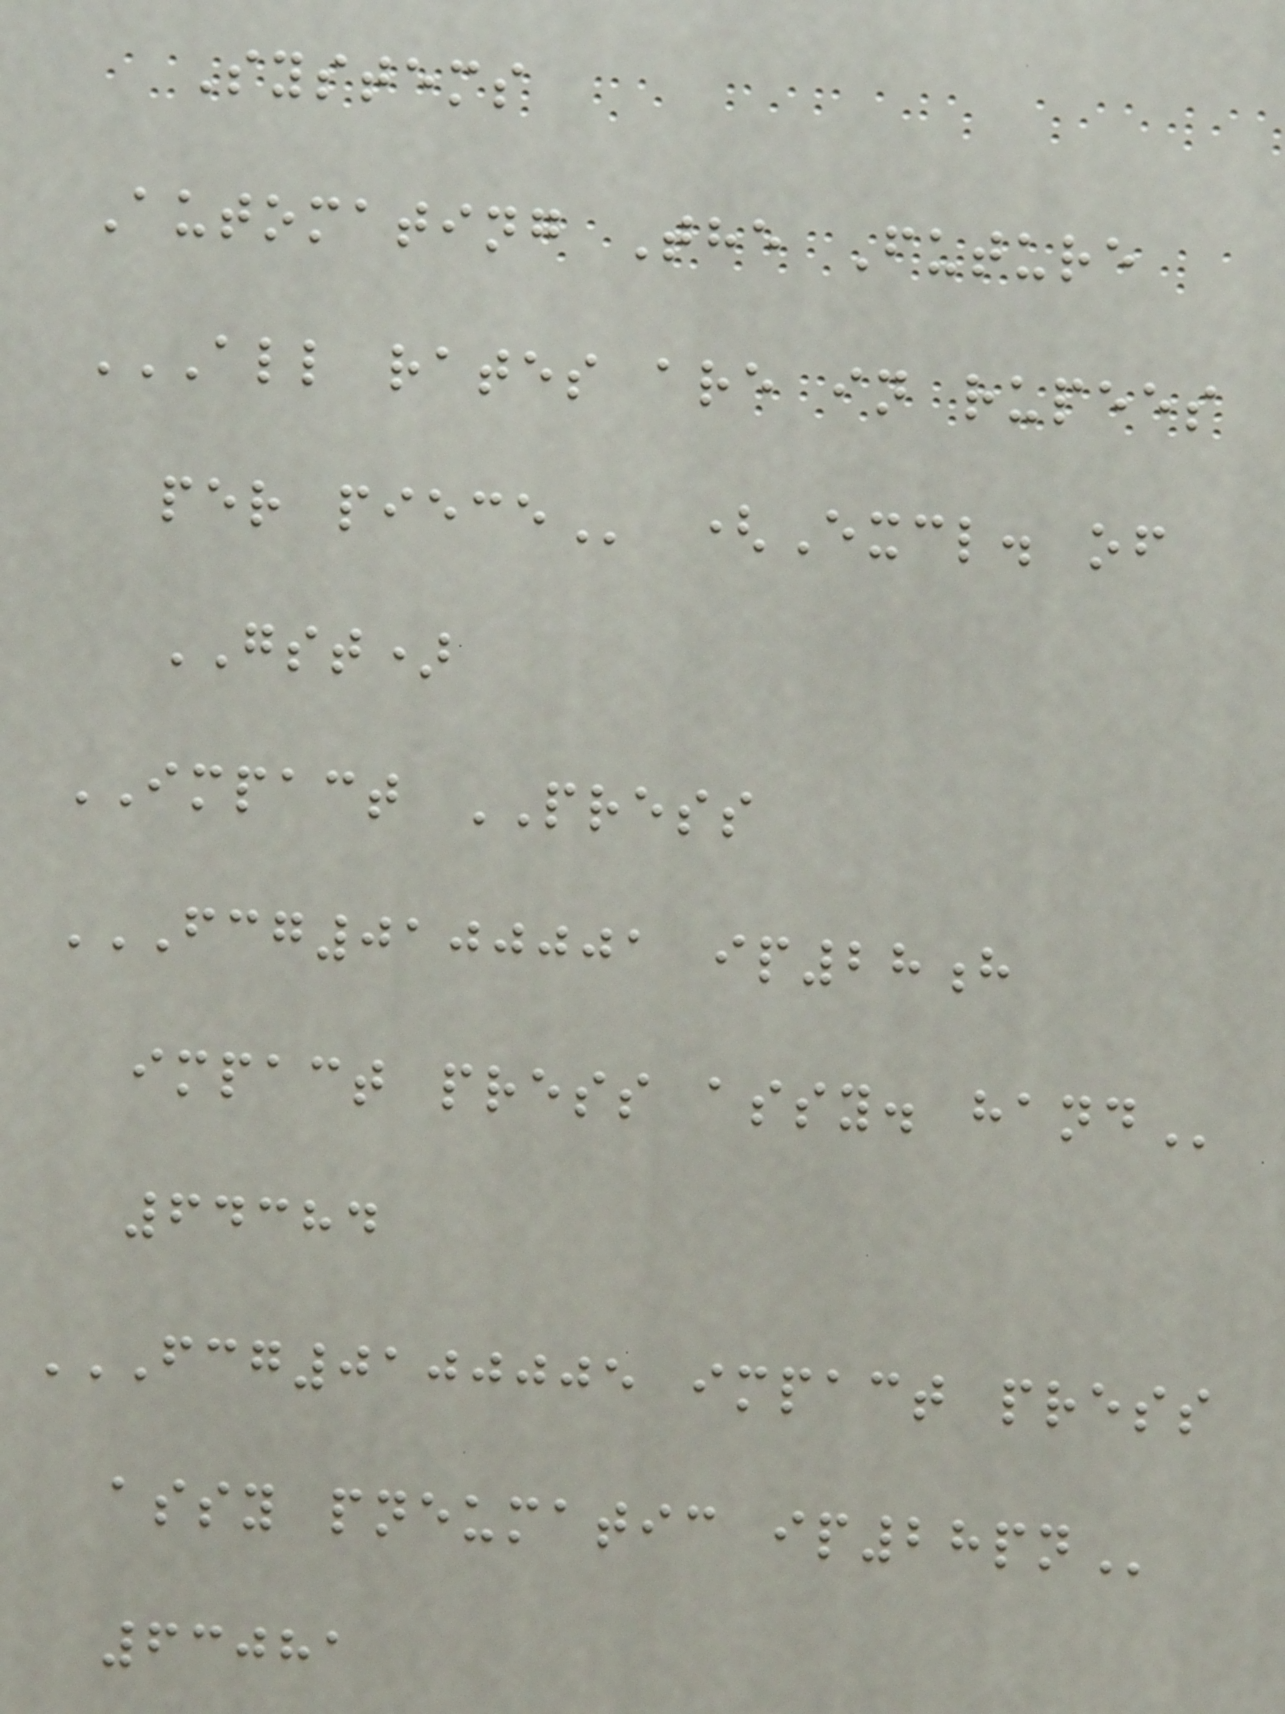Systems
Automating The Future
ALL RATES ARE IN RUPEES
GST)
IMPACT PRESS
FCG0100001 IP28H
impact press assy.
64384
FCG0100005 IMPACT PRESS
assy pneumatic
63081
